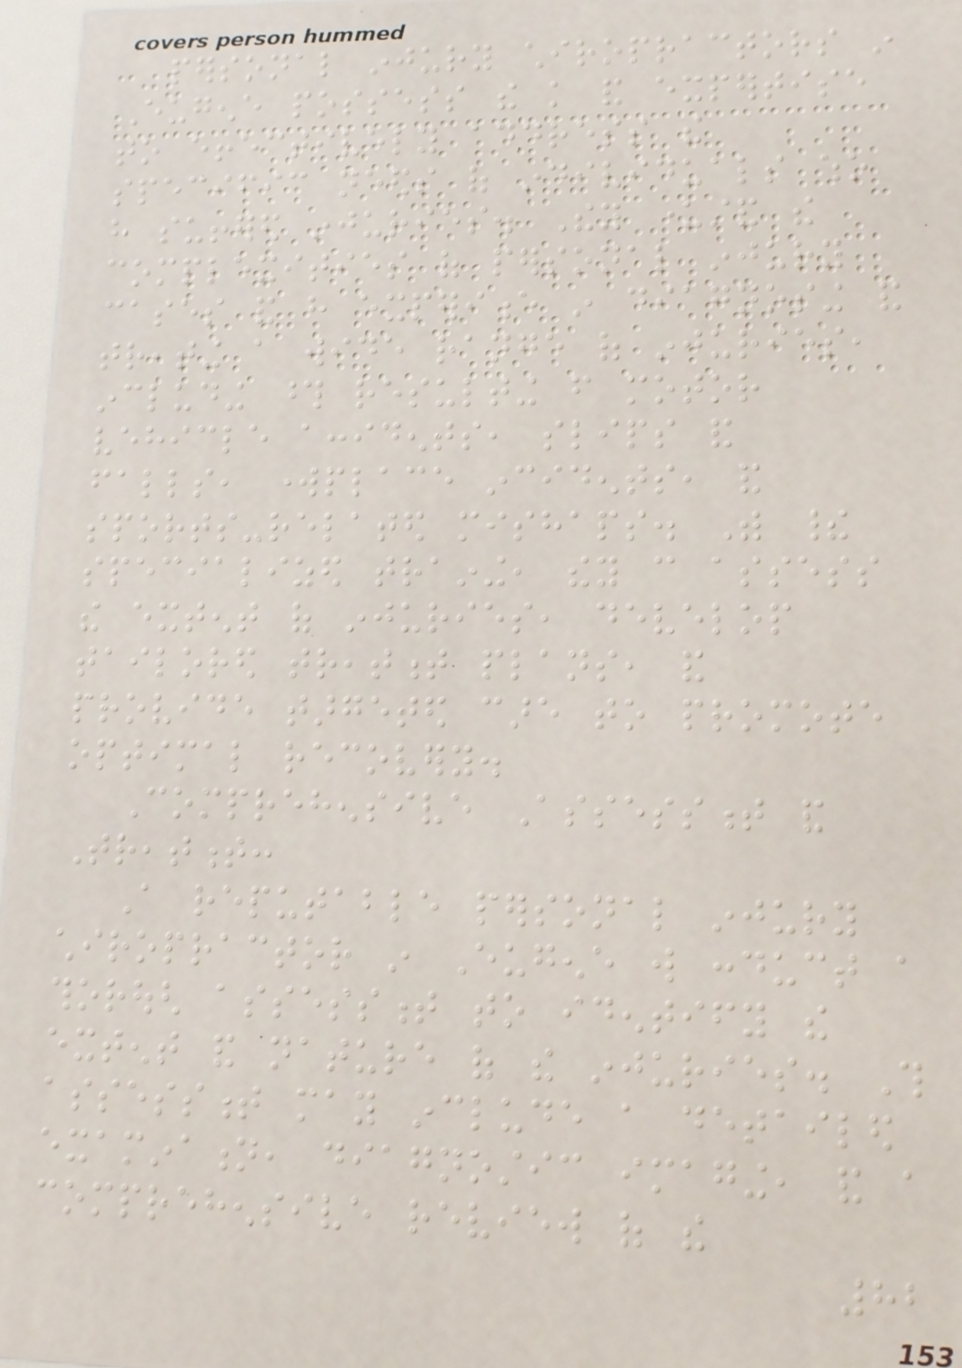personal injury chiropractors in
Eugene possess the knowledge and expertise
to effectively address the
specific needs of individuals who
have suffered injuries. They understand the
complexities of personal injury
cases and have experience in diagnosing and
treating a wide range of injuries,
including those resulting from motor
vehicle accidents, slips and
falls, workplace incidents, and
sports-related mishaps. With their
specialized training, they can assess
the extent of injuries, develop
tailored treatment plans, and
provide targeted care to promote
optimal recovery.
Comprehensive Assessment and
Treatment:
A reputable personal injury
chiropractor in Eugene will conduct a
thorough assessment to identify the
extent and nature of the injuries. This
assessment may include a detailed
examination, diagnostic imaging, and a
comprehensive review of the
82
